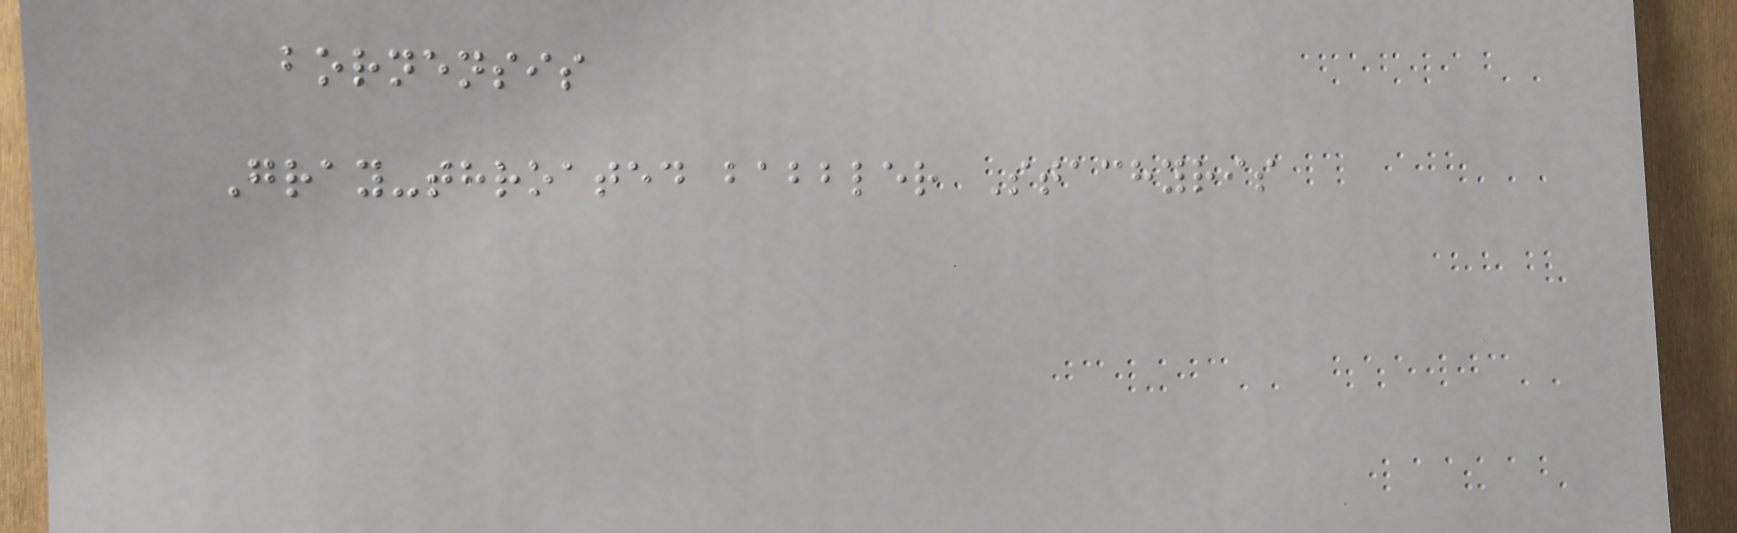bornensis
Gray-throated babbler Stachyris
